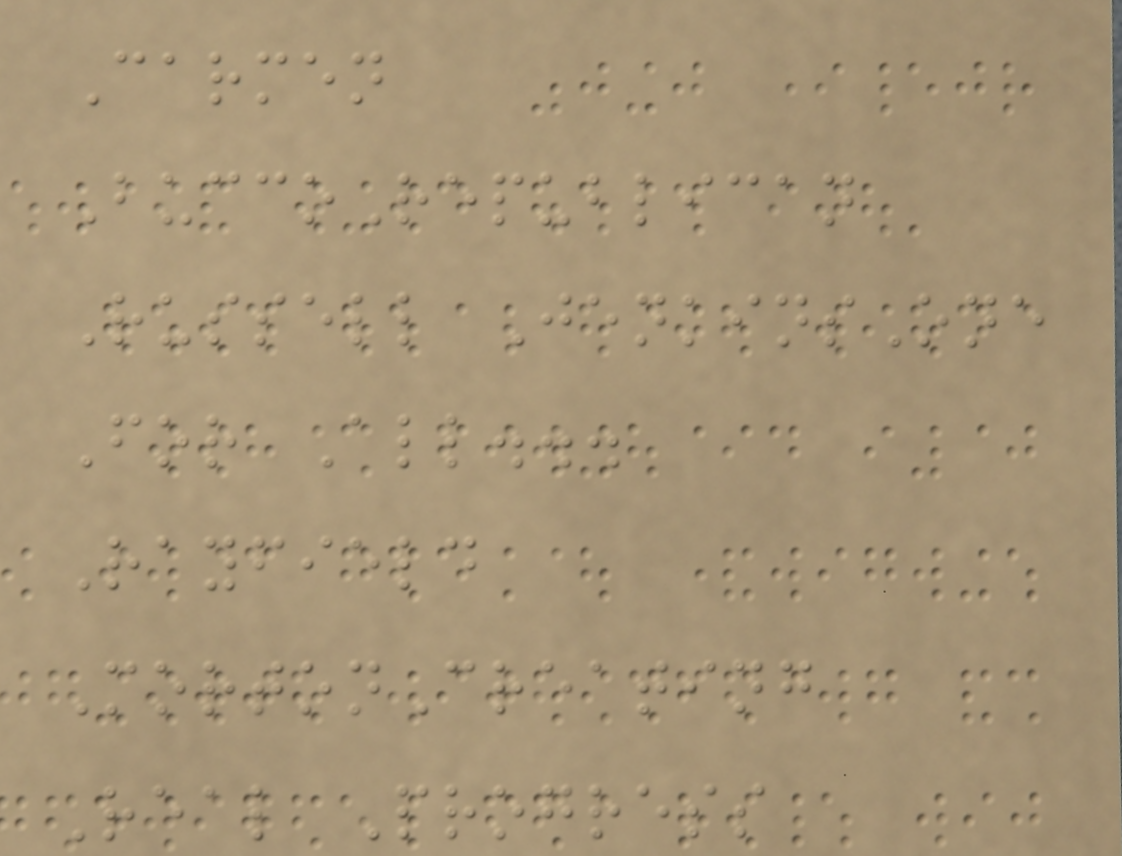Carmen
BuccoRepublican
Russell JenkinsOne
For All...
Rayfield
MortonCreating
Real Progress
